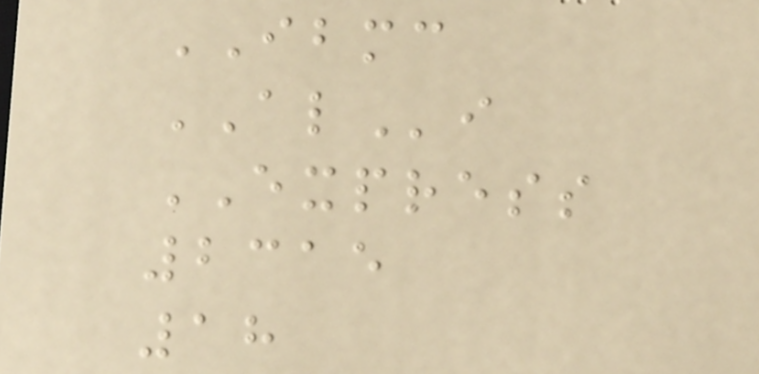IBMC
ALi
EXPRESS
2315
18
